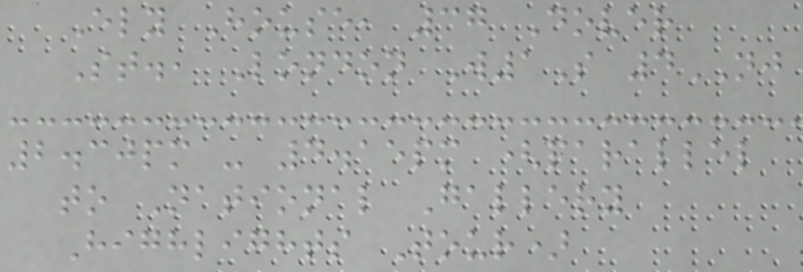Ely House, 37 Dover
St., London W1S 4NJ
2.30pm - 4.15pm (parallel
to National Gallery
Highlights Tour)
